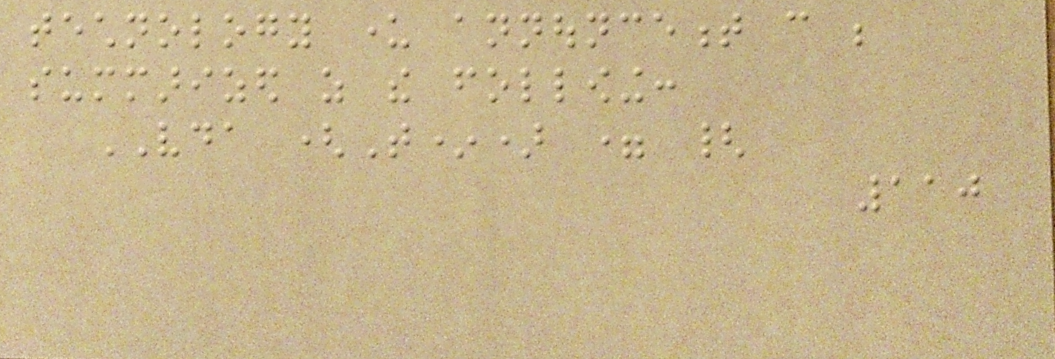technology under announcement can be
summarized as the following:
VDA (T*) = {
110
